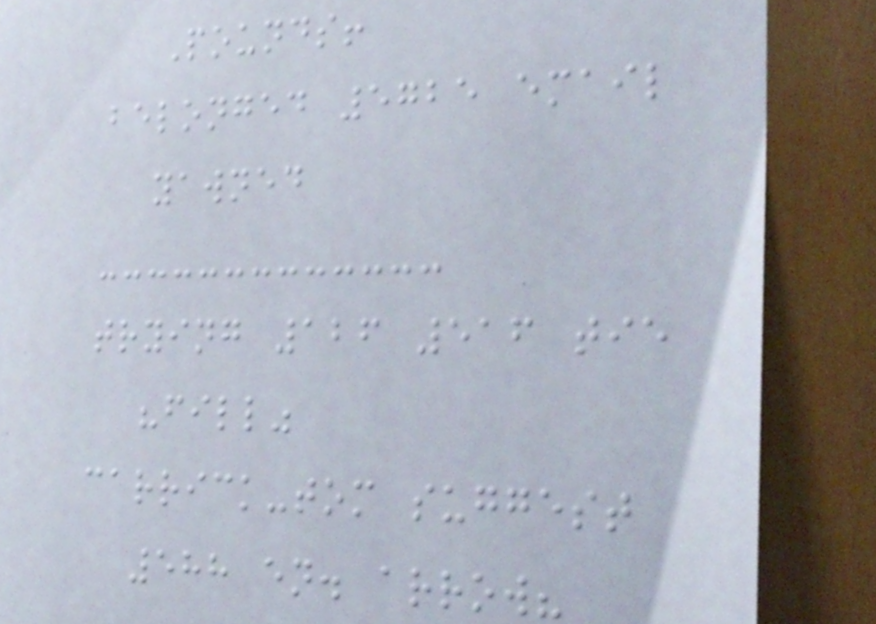Pounds!
belonged 5725 email
yawned
trying 126 516 tie
"fill"
carrick-tom suggest
588 en. arrow?
